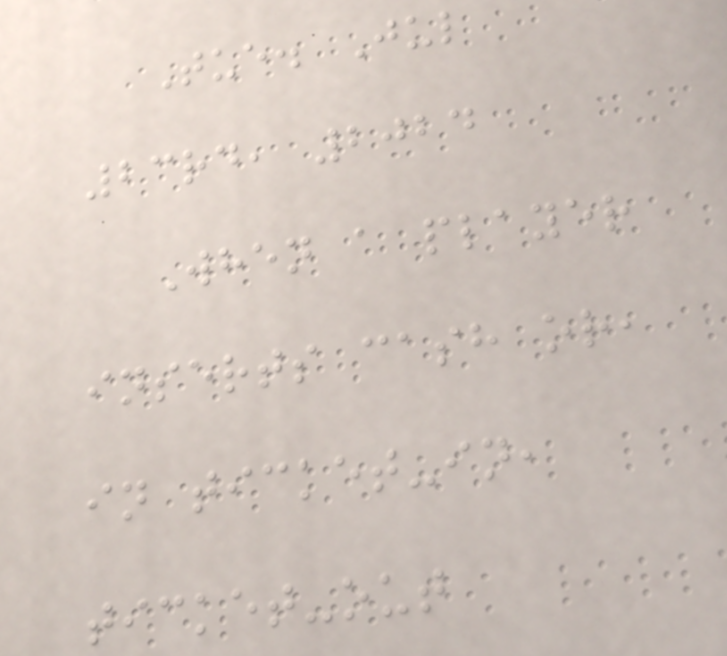Tue. Jul
23rd, 2024
When a player
inserts cash or,
in ticket-in,
ticket-out
